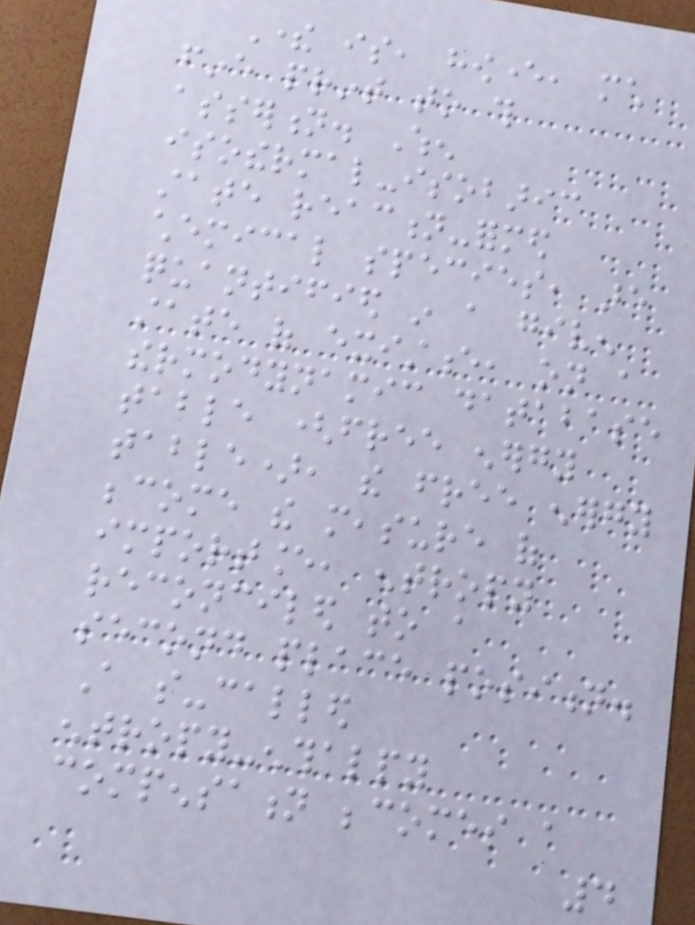There is, however, much
fine print to this
assertion. When
isothermal-isobaric
state reaction-formed
chemical species, are
quantified in a given
state of existence, on a
thermodynamic database
table (free energy
table), the free energy
become the measure of
importance, entropy
reconciled to a
second place position.
A so-called
entropy-enthalpy
compensation becomes a
4
